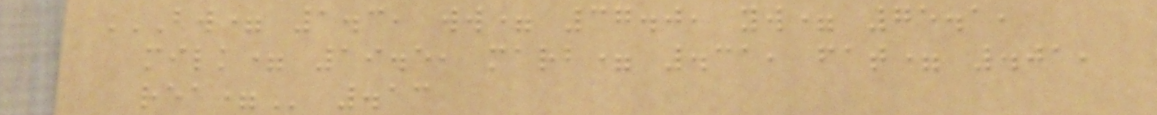BW= 1.3, WW= 37.0, YW= 75.1,
MILK= 19.5, MARB= .31, FAT= .01,
REA= .13
